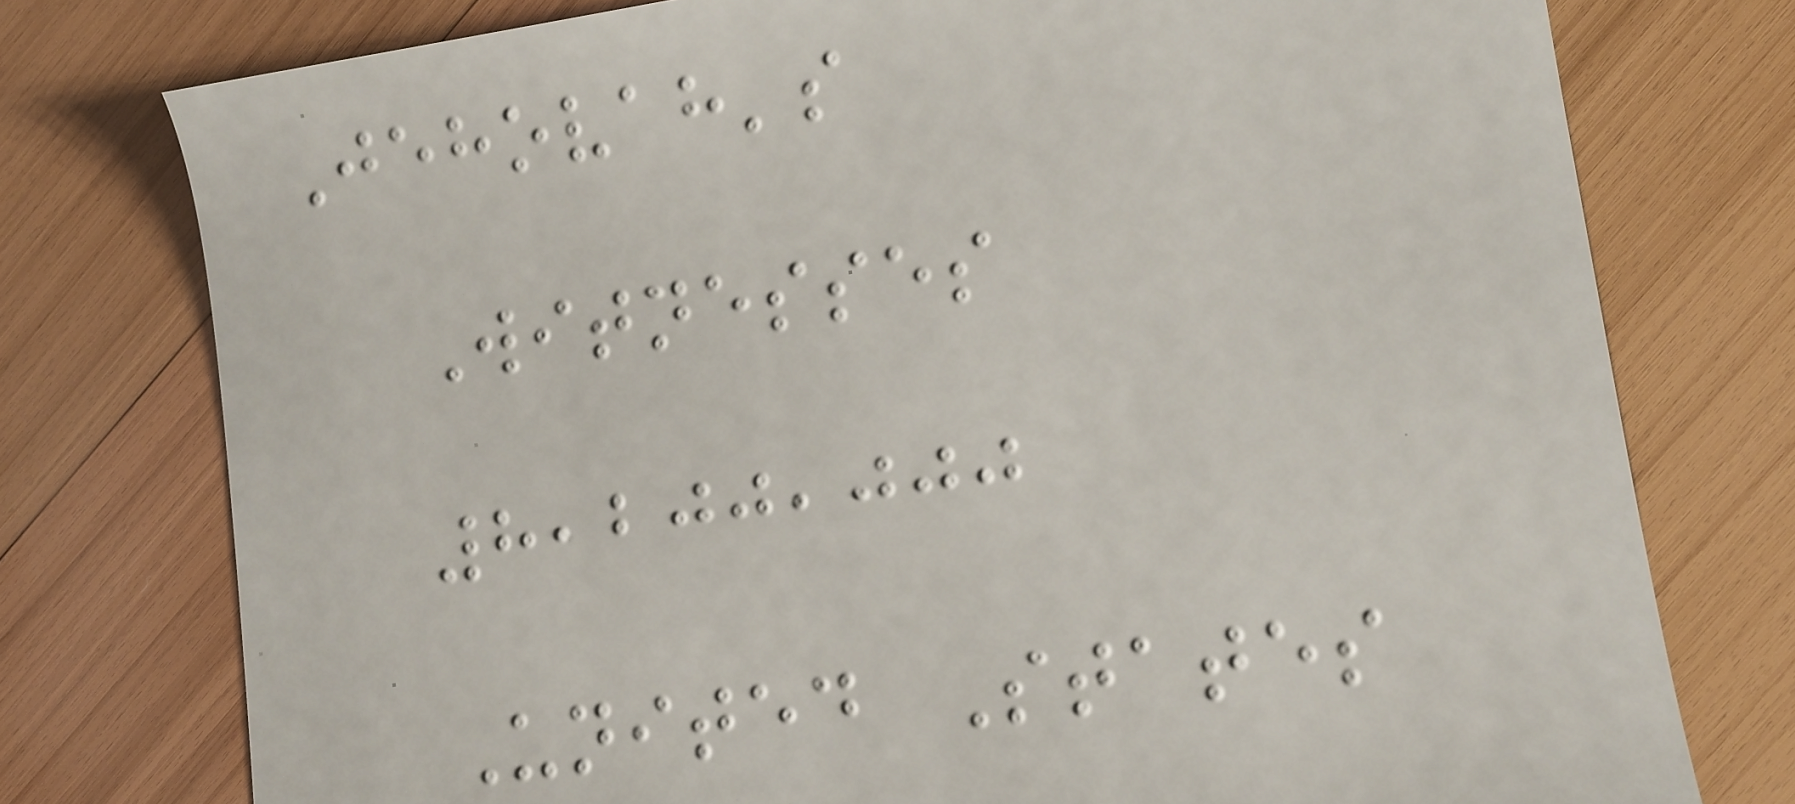Jehovah's
Witnesses
8,200,000
United States
